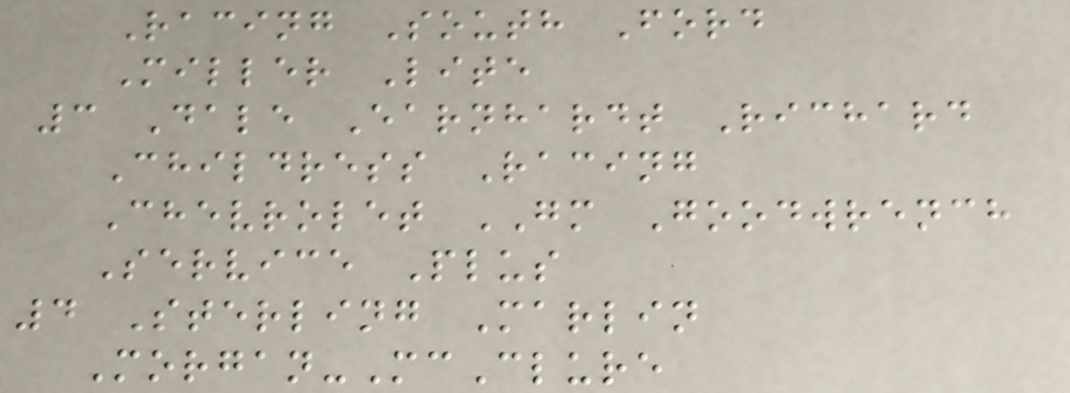Racing South Ford
Miller Lite
3 Dale Earnhardt Richard
Childress Racing
Chevrolet GM Goodwrench
Service Plus
4 Sterling Marlin
Morgan-McClure
